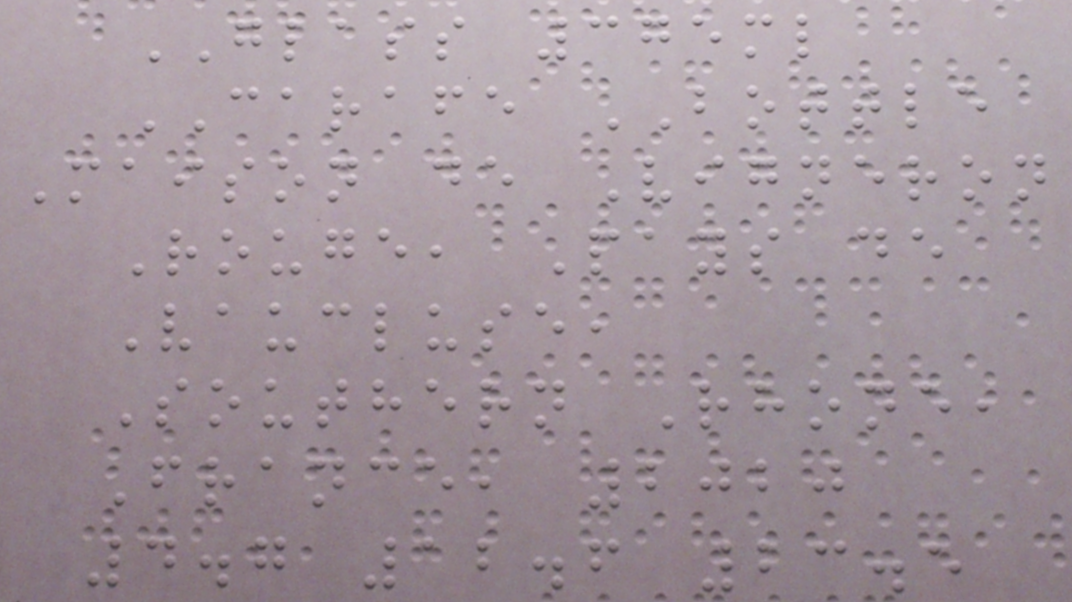GLASS 375ml
CARAFE BOTTLE
Maison de Vigneron
Rouge, Pays de
Vaucluse,
Southern Rhone,
France, 2020
4.7 12.6 23.5
